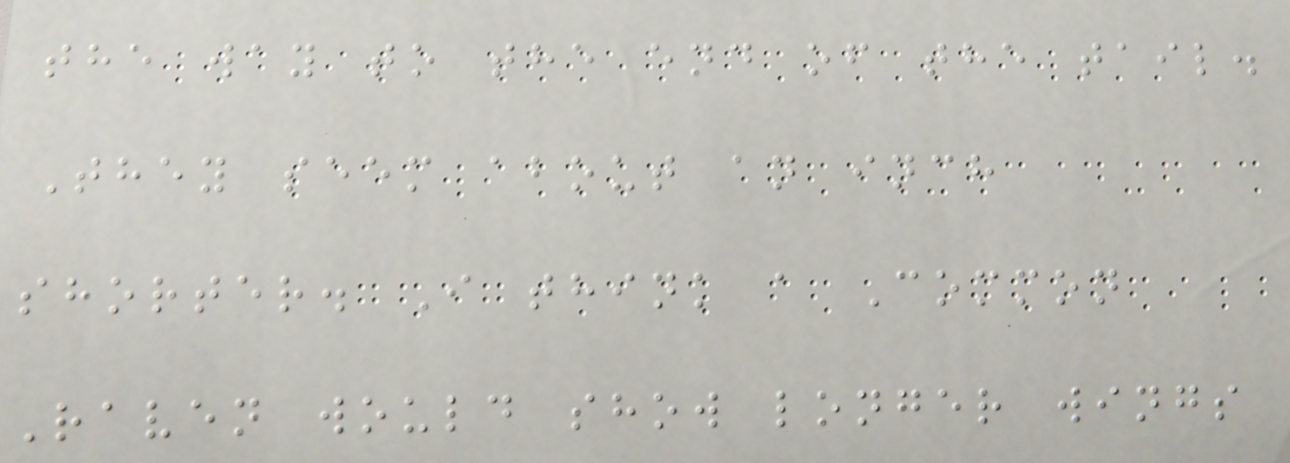the way to the end of the tail.
They seem about an inch
shorter. I think a Common
Raven would show longer wings
